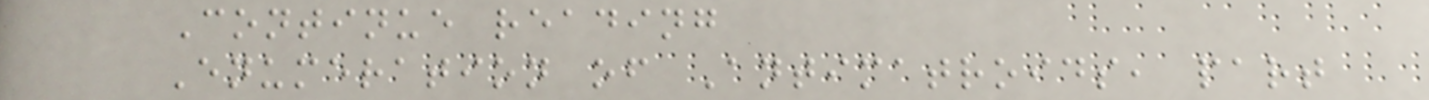Continue reading
Enumeration of Antimatroids, part
